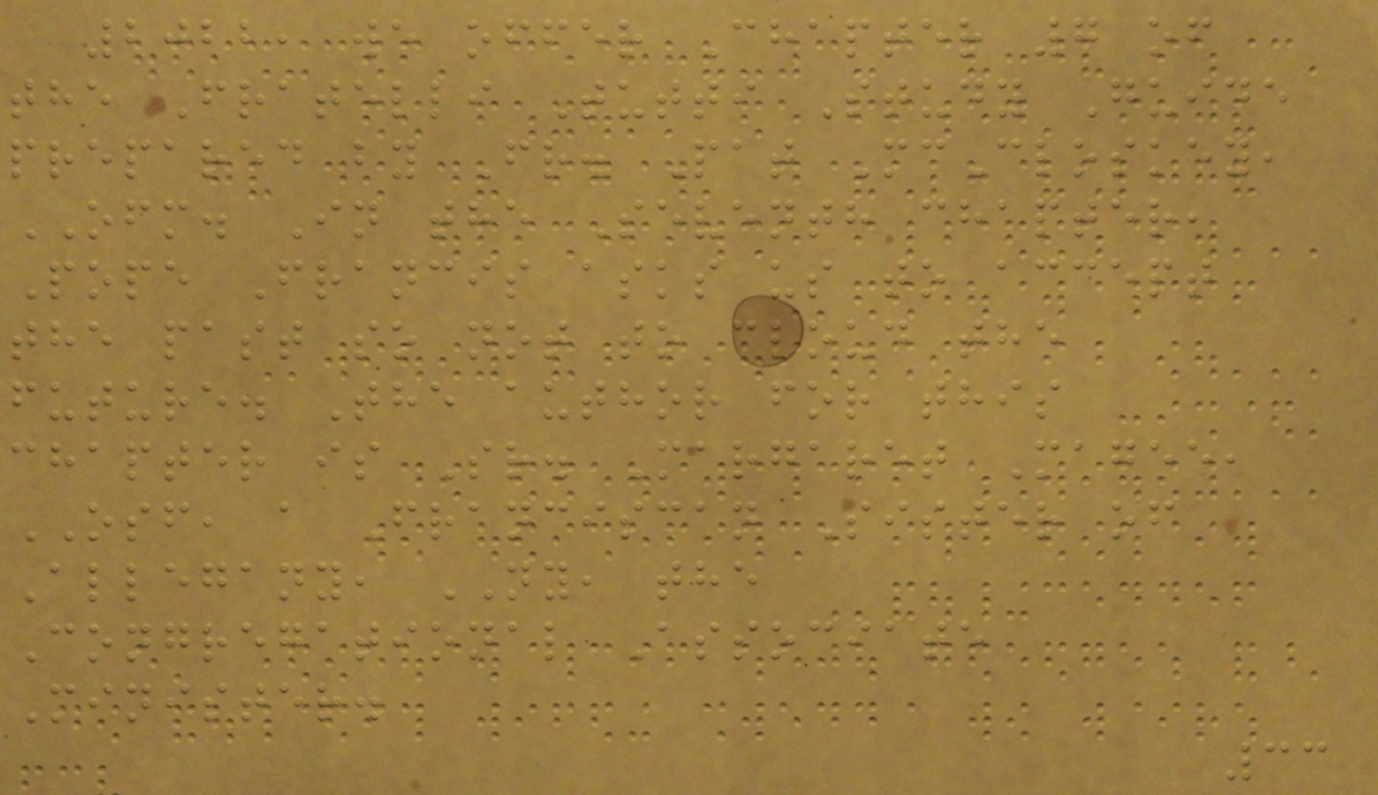2022, we offer Chapter 7 of
the Fratelli Tutti Study Guide
prepared by Fr. Pat McCloskey,
OFM. In the Seventh chapter,
Pope Francis asks us to accept
the past so not to cloud the
future. The author for this
chapter is Sr. Margaret Magee,
OSF, a Franciscan Sister of
Allegany, NY, the
Congregational Associate
Minister.
33
